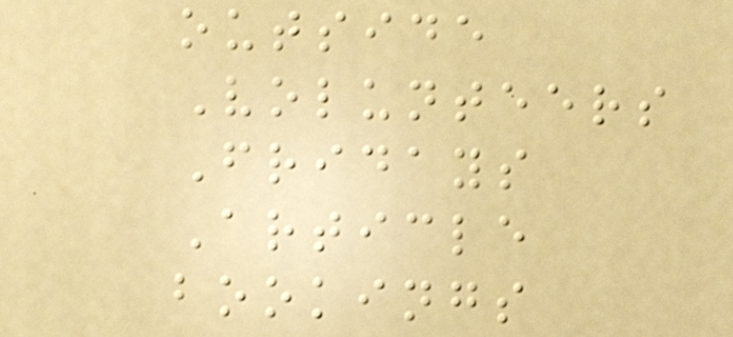outside
Volunteers
Fridays
Article
bookings
